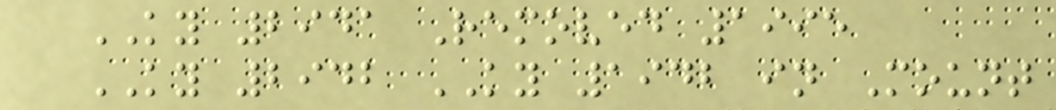KY 2941 Removed 1995
KY 2942 KY 1942 in Mount
